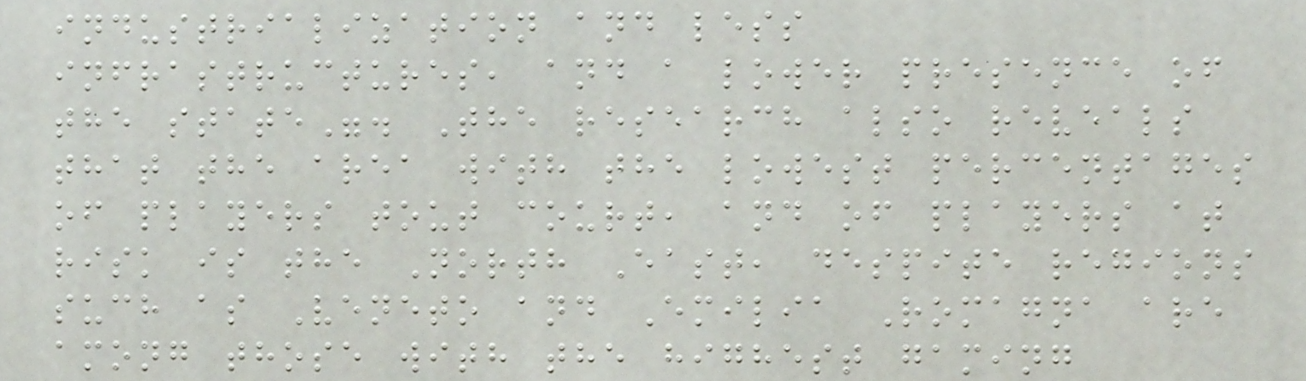industrialization and less
infrastructures, and a lower presence of
the state". The research also reveals
that the area with the lowest percentages
of players tout court, and of players at
risk is the North East, despite regions
such as Veneto and Emilia Romagna are
among those with the highest gaming
